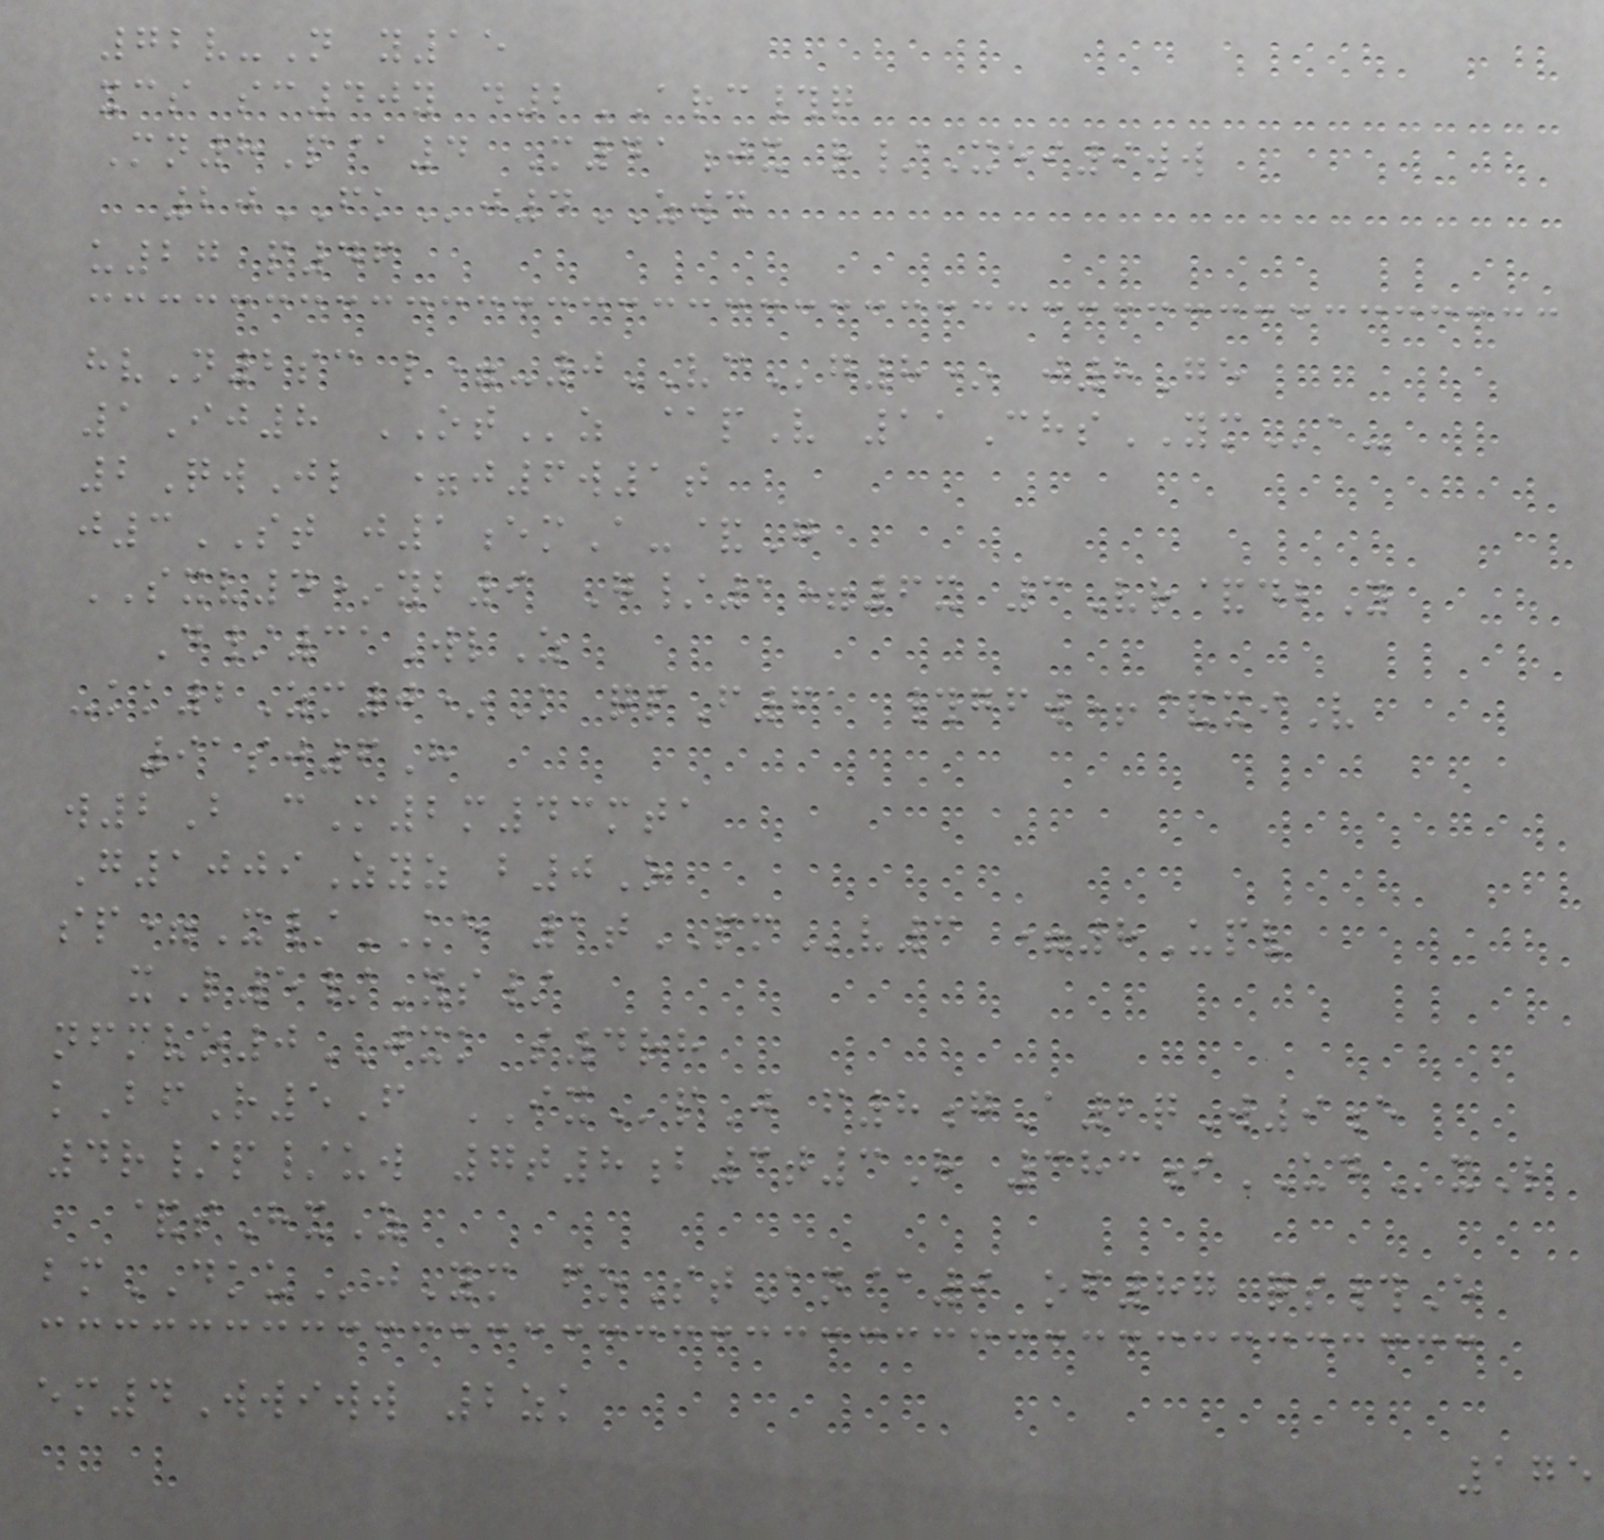72v-N y15
xcs sc40y d2ARC#q
Mn8P@4 M41jx r/Xei9ww
20FKj4ZWD
u27 p46
hvN2sc l=-0VCg8* j8Ge
1Ij8 OTz @pV 11ChsYMa-
2QwJl =j6w1t
j3ST j1emA-&G
SXV4*yb9 G/1=6x 3Vr&dbY
D/31WlZ
-kk2Zm0*K qpF61 #gfw+&xiV
91sj6H
w2B cM2m43mta
G1009Zyz b0O
sp=X/KE 1tPMv3 =8Upv
xL5/Ys/
nfmvo0JXK s4rh
kBfR5F IXpJ f8gA2qW9e
4r/p/uw 7t8b3t3H 383iUDxL
&sHxZ
bmDKUjYm foStAn@9 of87 qs#E
em4Wwiww 2zk
175
